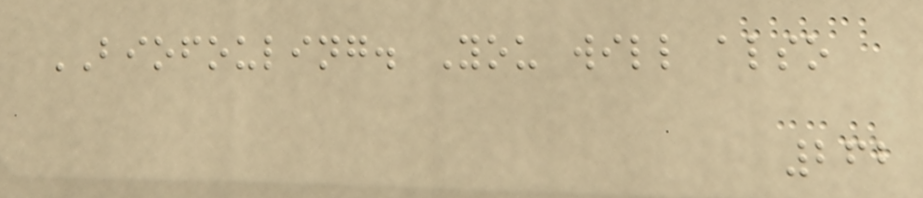BIOFOULING. You will also
262
